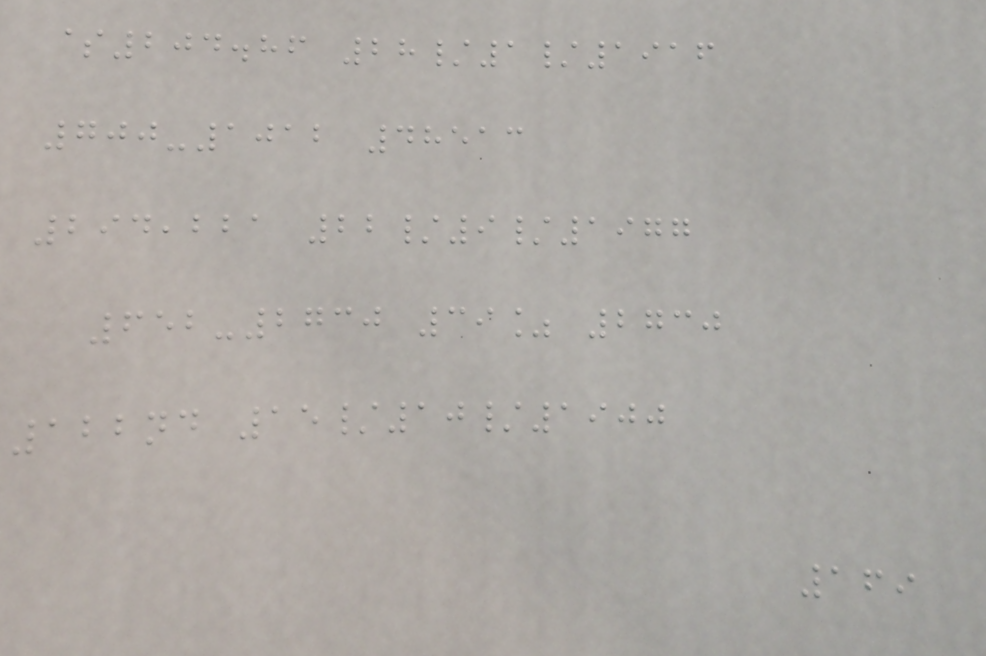$204.86 28/1/1916
700-1012 48513
294,221 22/9/1977
652-2730 39% 2730
122nd 15/10/1900
169
